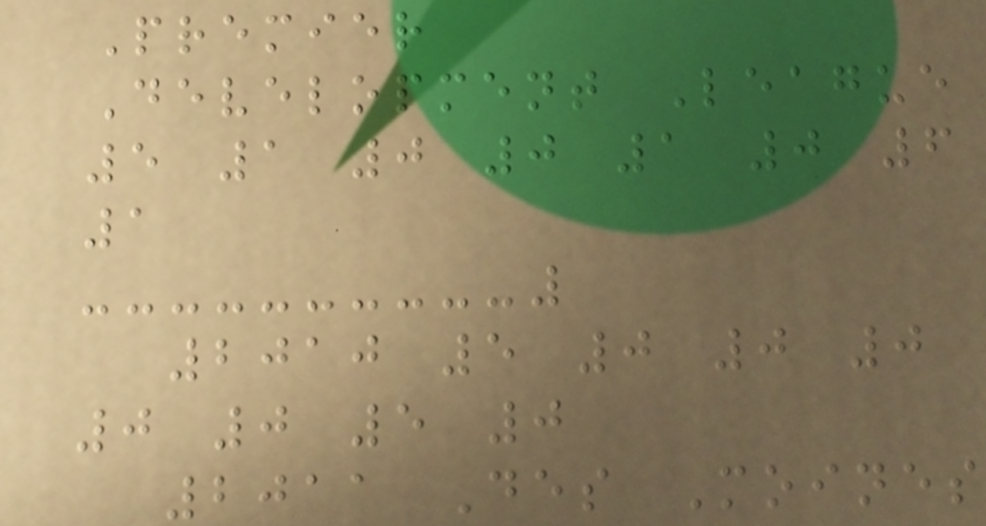Premier
Development League
5 1 0 0 1 0 6
1
2010 5 0 0 0
0 0 5 0
2011 Des Moines
